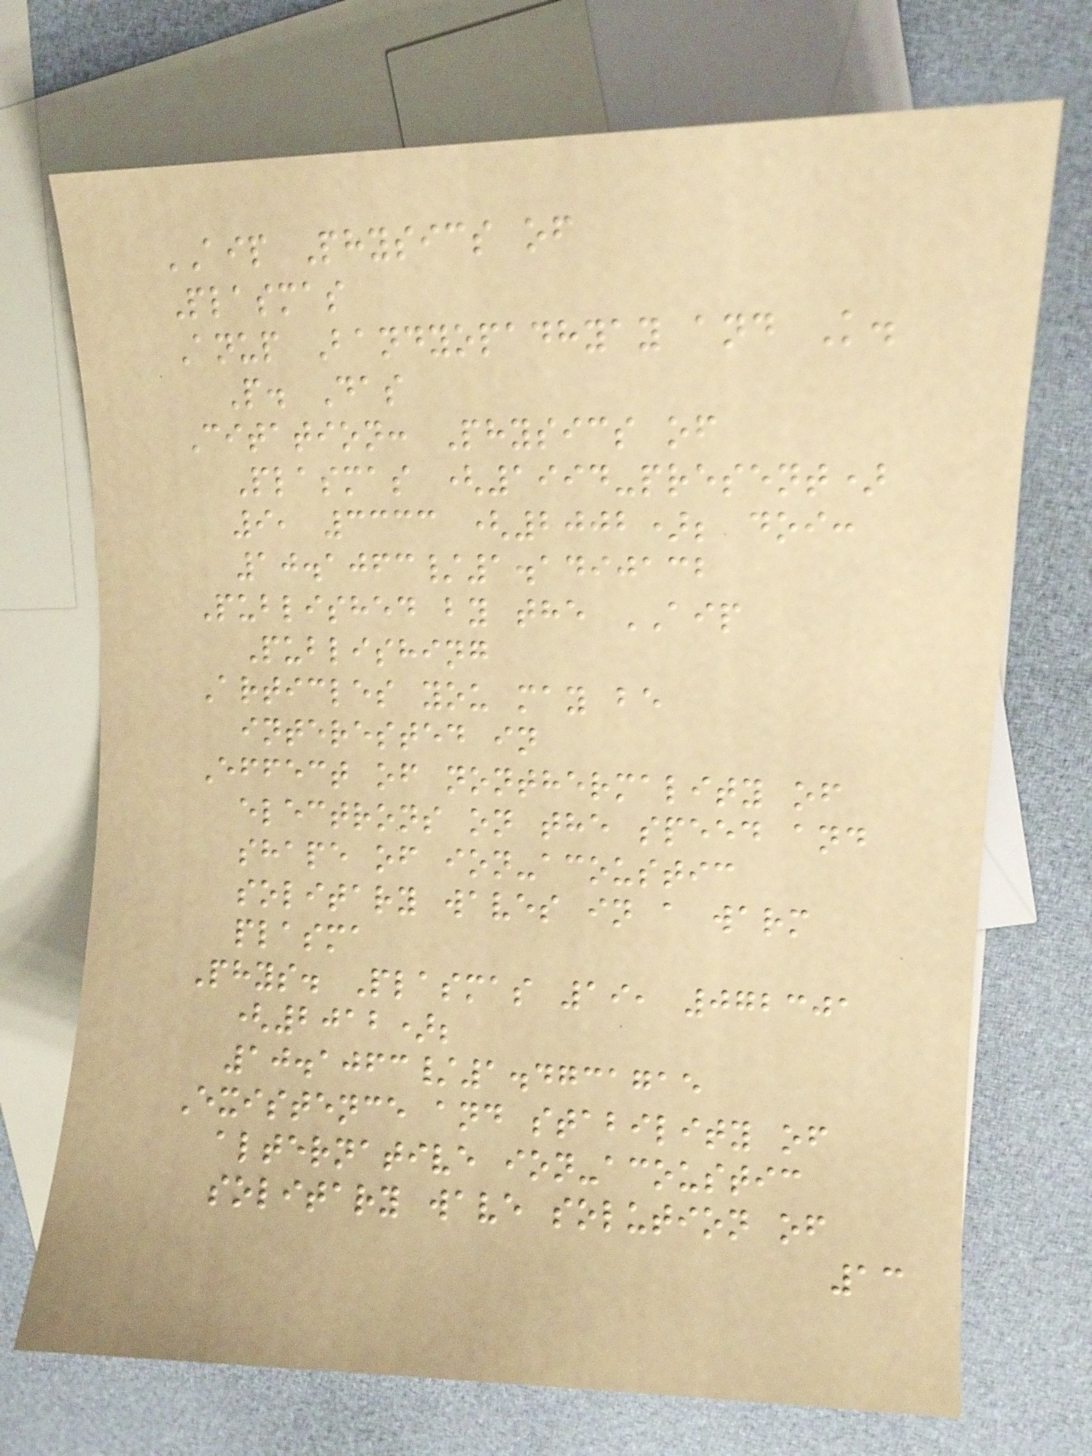AIP Physics of
Plasmas
Anup Bandyopadhyay and K.
P. Das
Citation: Physics of
Plasmas (1994-present)
9, 3333 (2002); doi:
10.1063/1.1490132
Published by the AIP
Publishing
Articles you may be
interested in
Effect of nonthermality of
electrons on the speed and
shape of ion-acoustic
solitary waves in a warm
plasma
Phys. Plasmas 19, 072301
(2012);
10.1063/1.4731715
Existence and stability of
alternative ion-acoustic
solitary wave solution of
13
